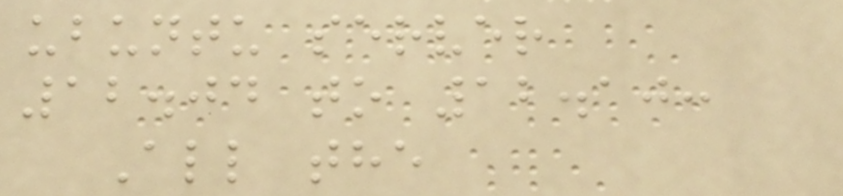ubuntu server
12.04 to 12.10:
All the
